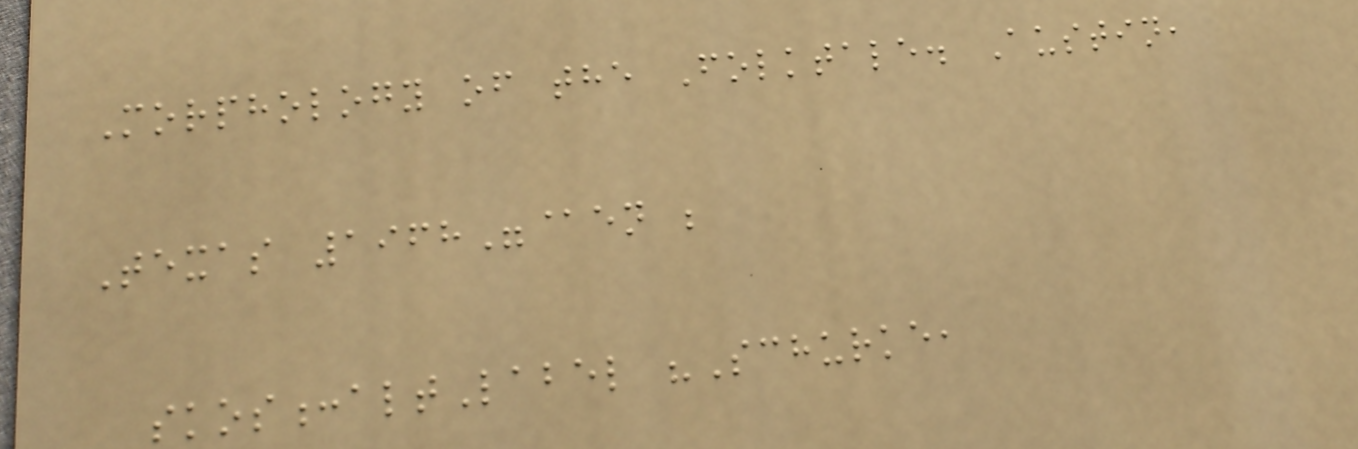Morphology of the Folktale. Austin,
Texas 1968"@en ;
skos:altLabel "Schurke,
